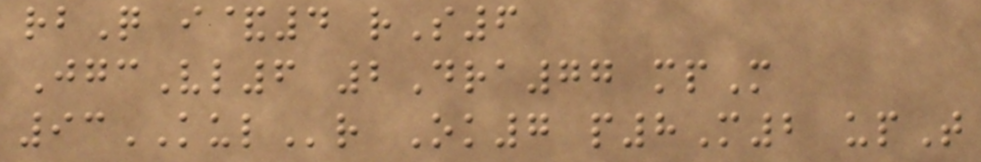rbQ i&4 rS6
JgcVl6 2Dra77 mpM
93KULr Ok7 p8M2 upT
